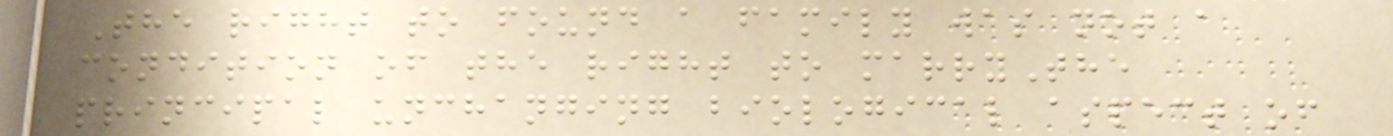The right to found a family was not a
condition of the right to marryThe
principal unchanging biological aspect of
